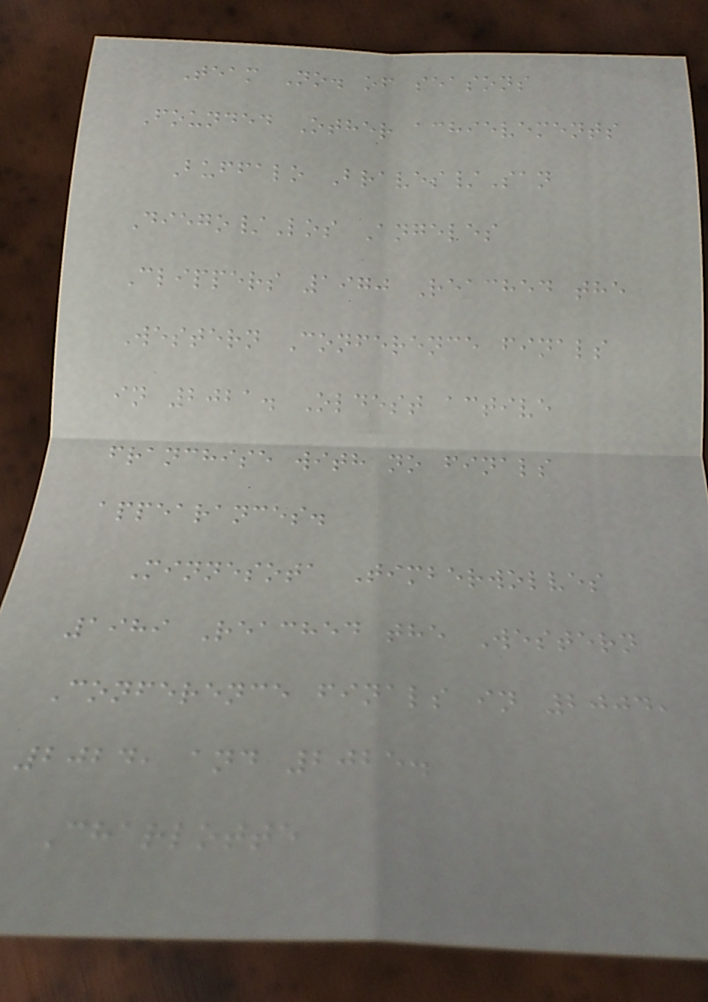Team No. of seasons
Founded Other achievements
Buffalo Braves/San
Diego/Los Angeles
Clippers 1970 Reached the
Western Conference finals
in 2021. Oldest active
franchise with no finals
appearances.
Minnesota Timberwolves
1989 Reached the Western
Conference finals in 2004,
2024, and 2025.
Charlotte
